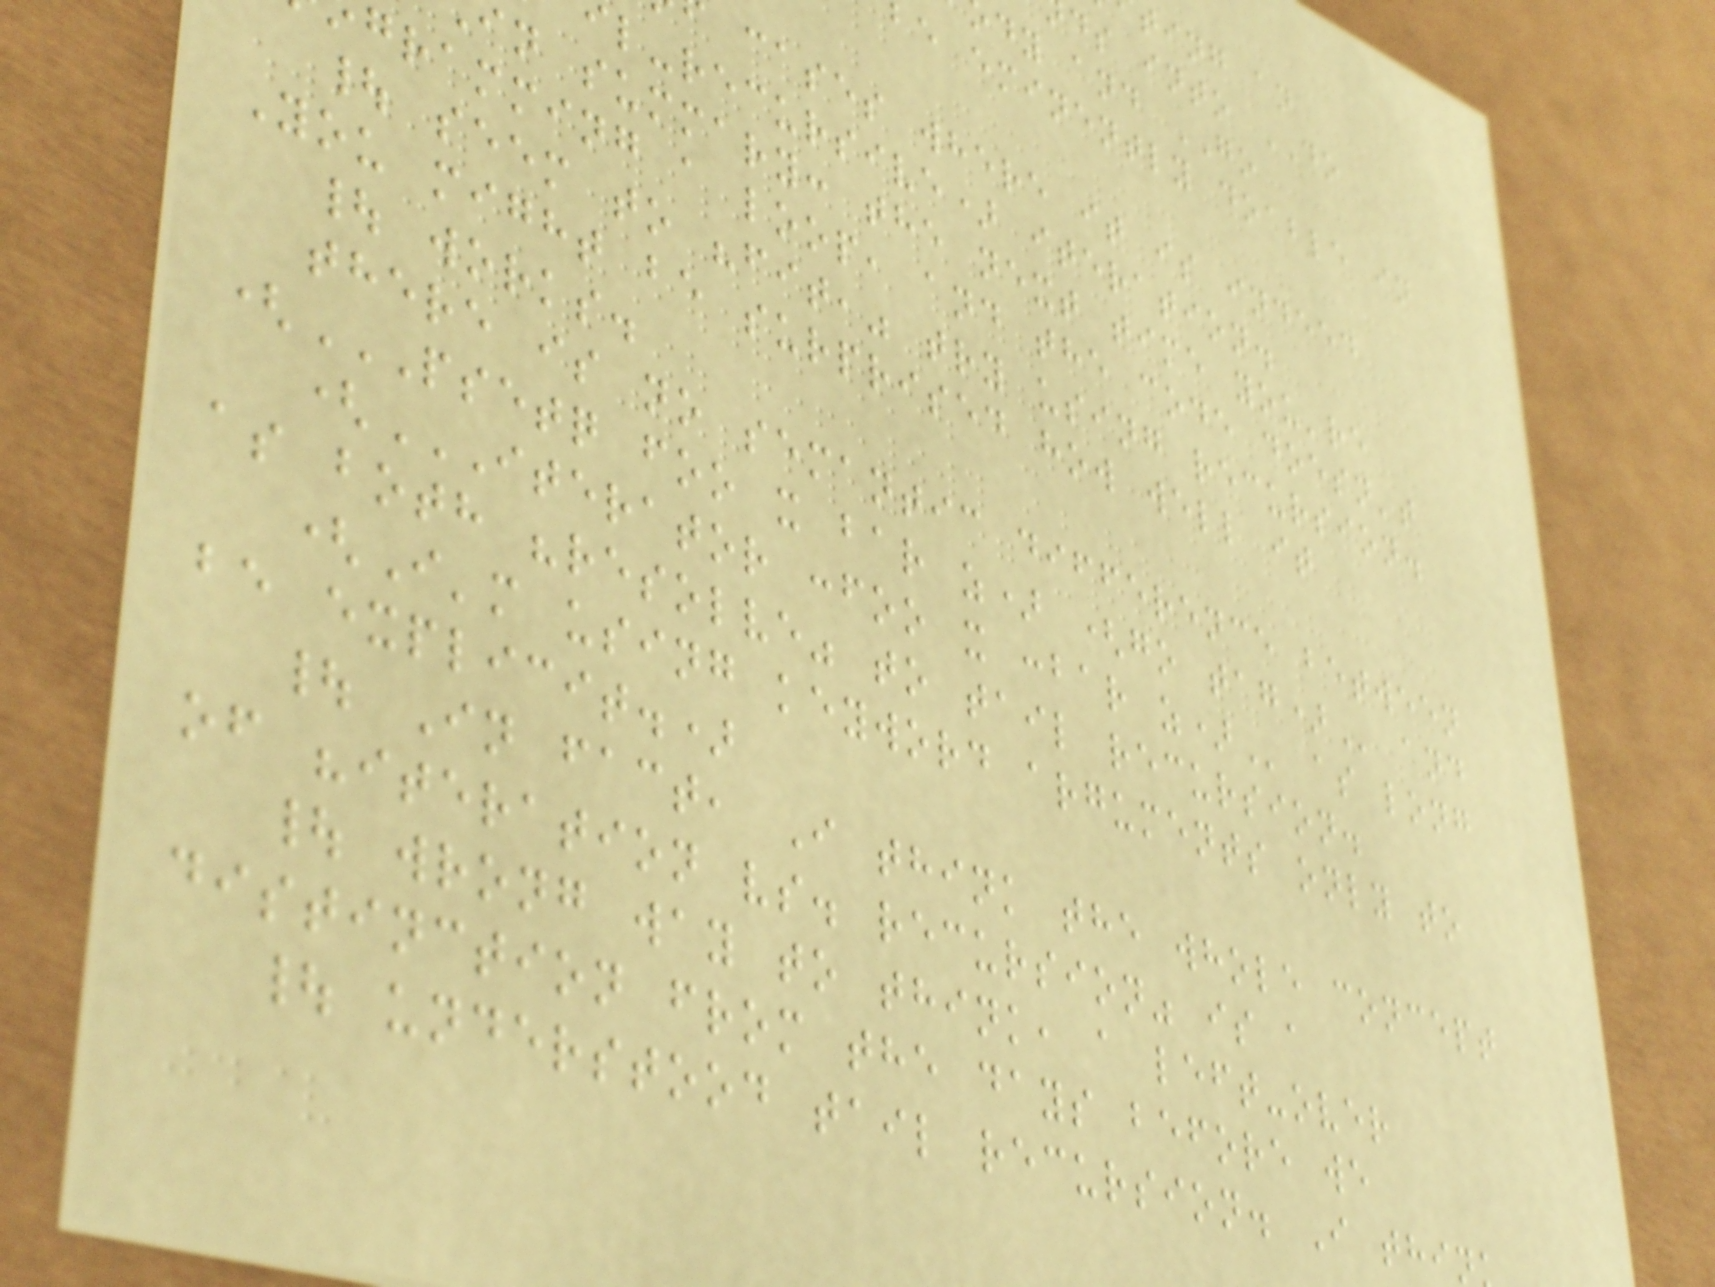ds into DO
dy and GO
be eminently doable in
cases where it is indeed
l-recursive) iteration.
in summary: the next time you're
gramming a loop, and the code doesn't
| seem to "fit," try using recursion.
You might be surprised how well it
| works.
there is no semantic difference between
(PSETQ FOO X BAR Z) (GO TAG) and
(ITERATOR :FOO X :BAR Z) as long
as both "resolve" to tail recursion.
(I'm using keyword arguments only to
be explicit.)
| In fact, I think the whole concept
of "iteration vs. recursion" is a
| wrong way to think, a left-over
distinction from the days before we
| understood tail recursion. I thin
